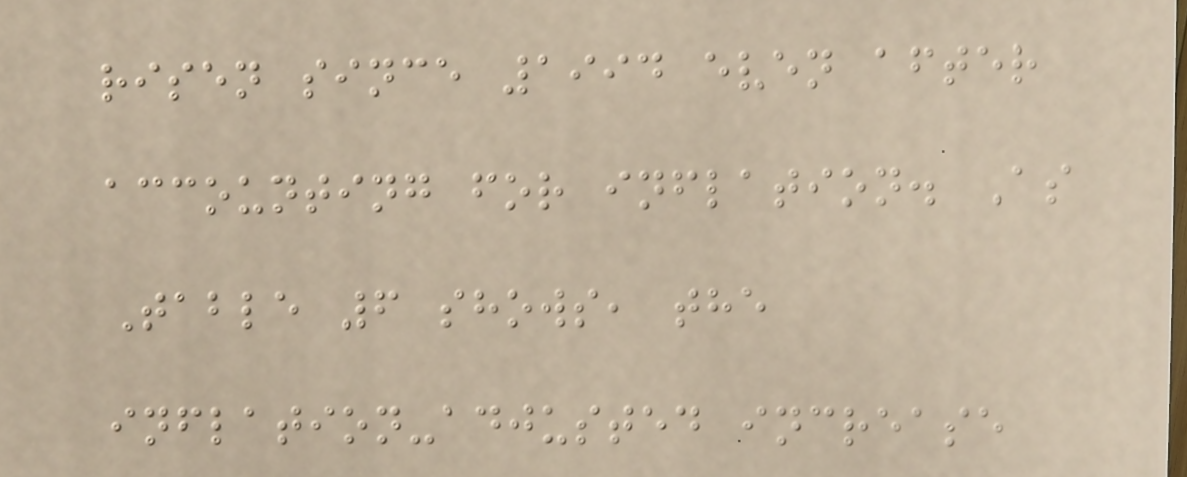risen since 1994 even after
accounting for inflation. As
Table 6 shows, the
inflation-adjusted increase
